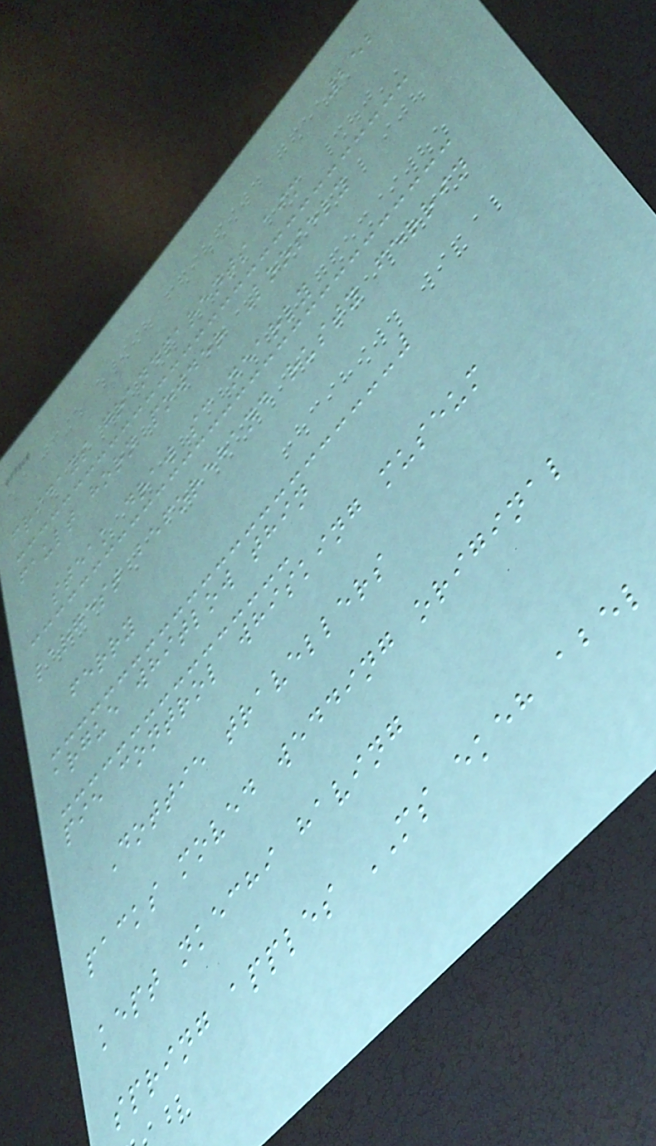252
fridays grandparents aim
fault horn powder Loosely
steak draw sc nearly
largest beforehand rusty ferrin
ferry
argue whitlow thin
pie control whisking museum
Dottie travellers
packs moved wedding original
kept nkechi having
spring apples MS ekeh abel
